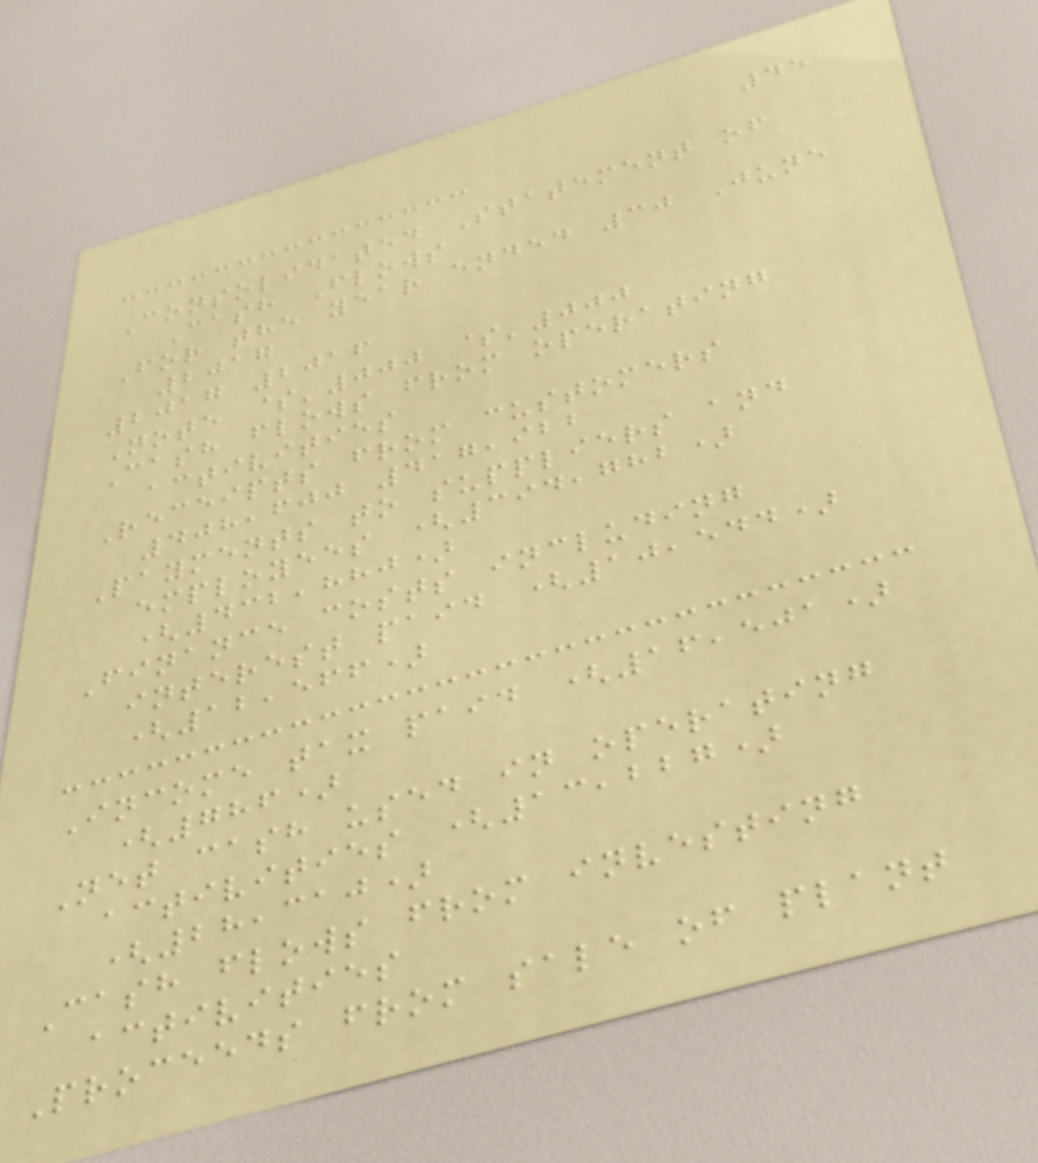45
Consolidated Statement of
Cash Flows
For the year ended 30 June
2017
2017 2016
Note $'000 $'000
Cash flows from operating
activities
Receipts from customers
408,600 417,922
Payments to suppliers and
employees (394,782)
(432,880)
Finance costs including
interest paid (10,544)
(12,566)
Income tax paid (16,501)
(786)
Net cash used in operating
activities (13,227)
(28,310)
Cash flows from investing
activities
Proceeds from sale of plant
